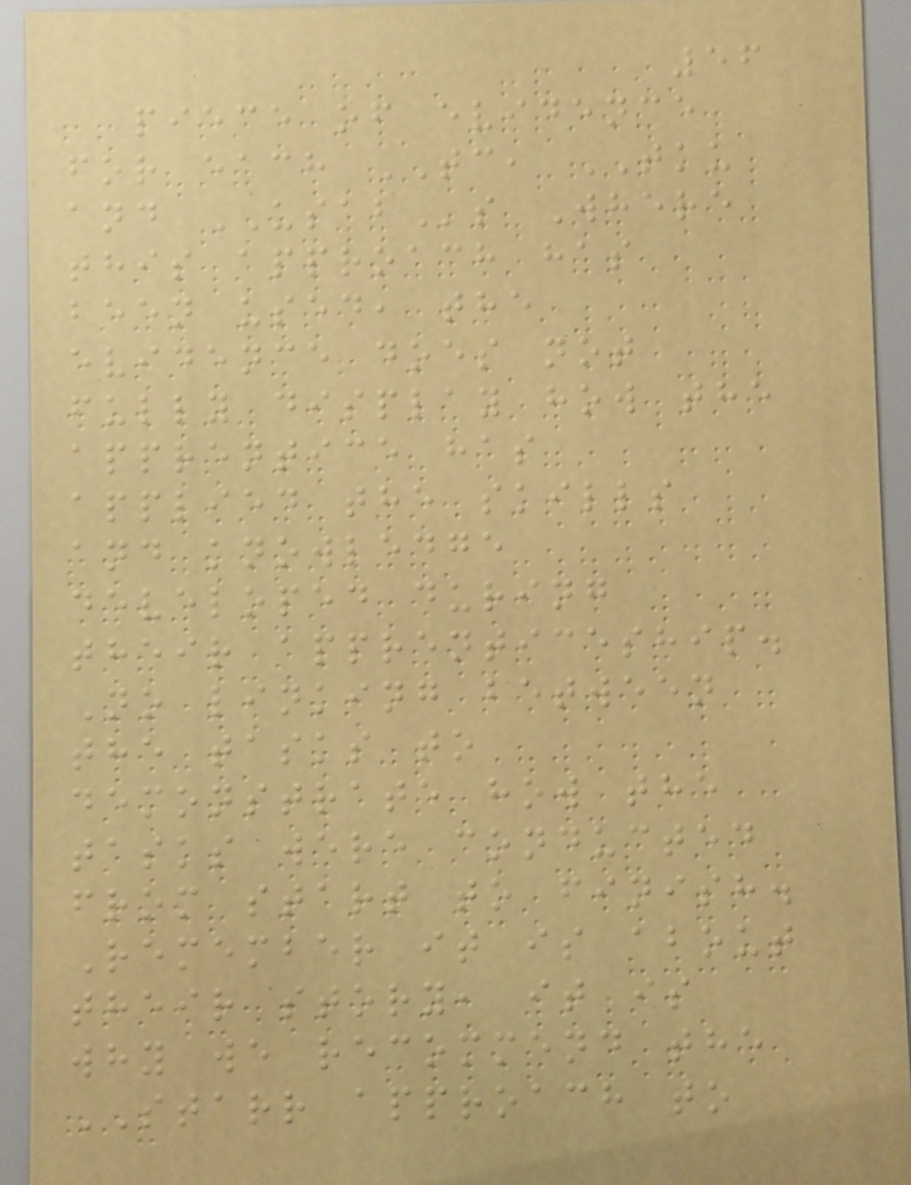56
piece of evidence
for each TC, TKU
and USABs Where
this approach has
been used, the
evidence does not
fully display how the
apprentice has
applied the skills
and knowledge
developed during
their apprenticeship.
No linking between
the tasks to
demonstrate how the
tasks were conducted
from start to finish.
Remember it is about
their story, it is
why we recommend the
STARR approach to
